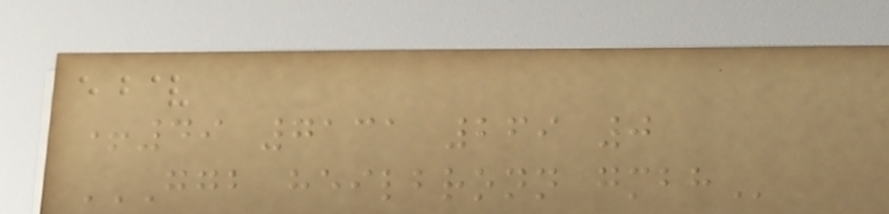+49 7131 269 0
GGB HEILBRONN GMBH
